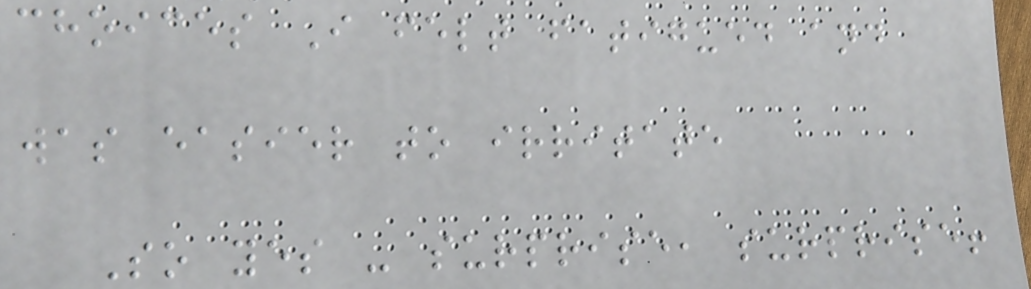choices I felt fatigued and
was easier to irritate
So yes - surprise, surprise!
